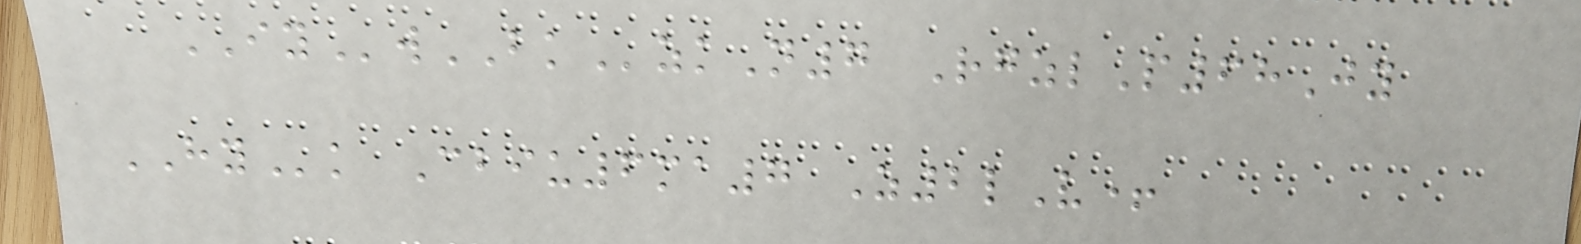IYwBKzkN7 RgzlP68Jy
HYk Cbiu6ma7 Z2lV+
